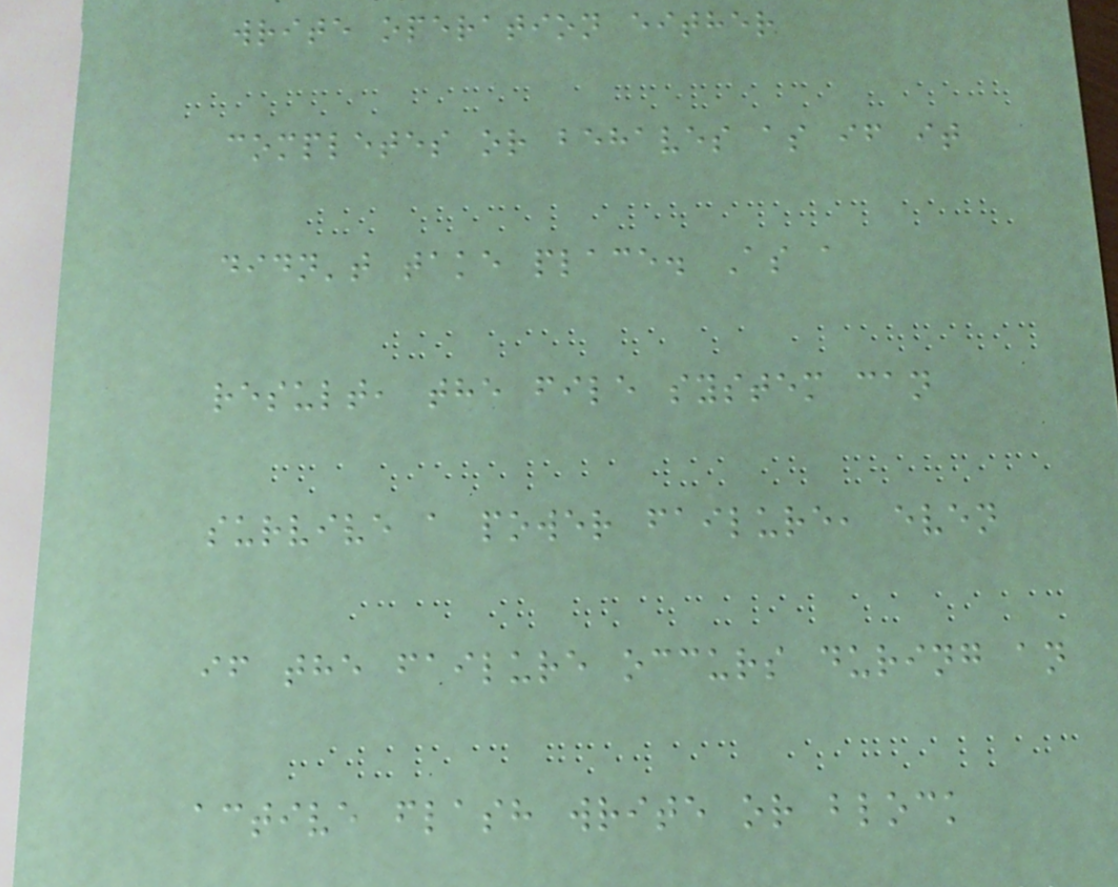write operation either
completes or behaves as if it
didn't take place. As a
result, the file system can
survive a power failure, even
if the failure occurs during an
active flash write or block
